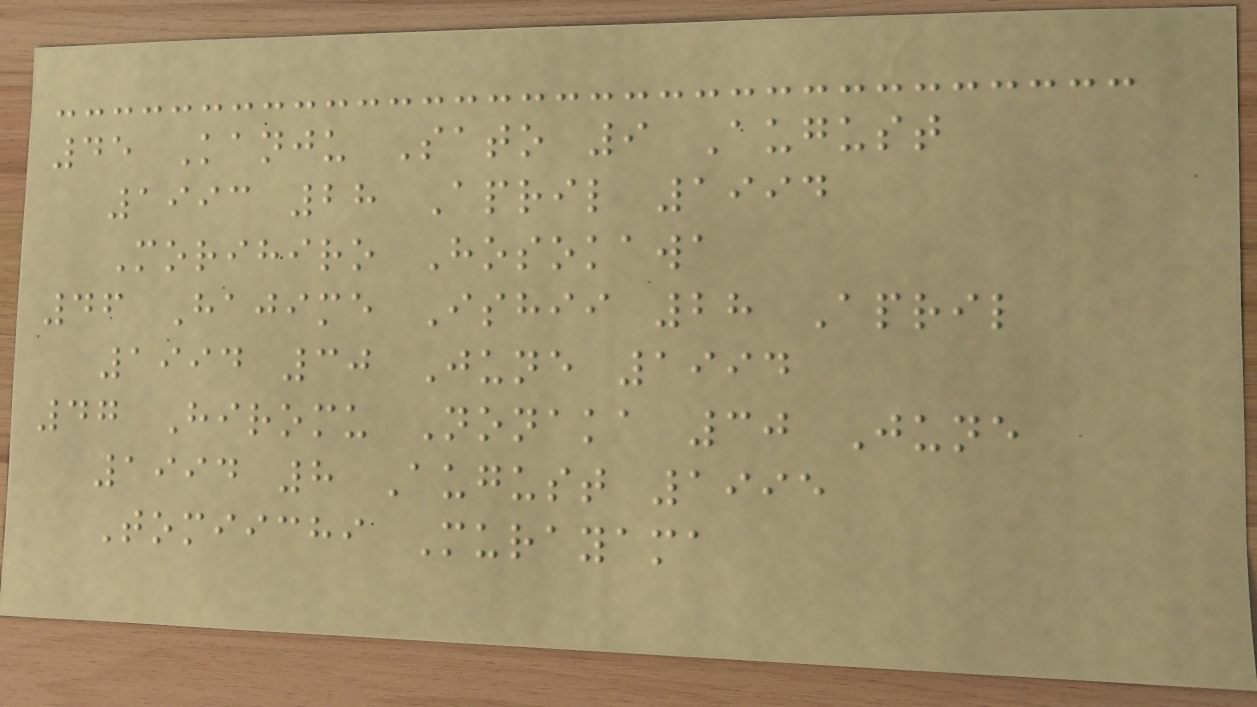45 Kanju Sato 9 August
1993 28 April 1994
Morihiro Hosokawa
46 Hajime Ishii 28 April
1994 30 June 1994
47 Hiromu Nonaka 30 June
1994 8 August 1995
Tomiichi Murayama
